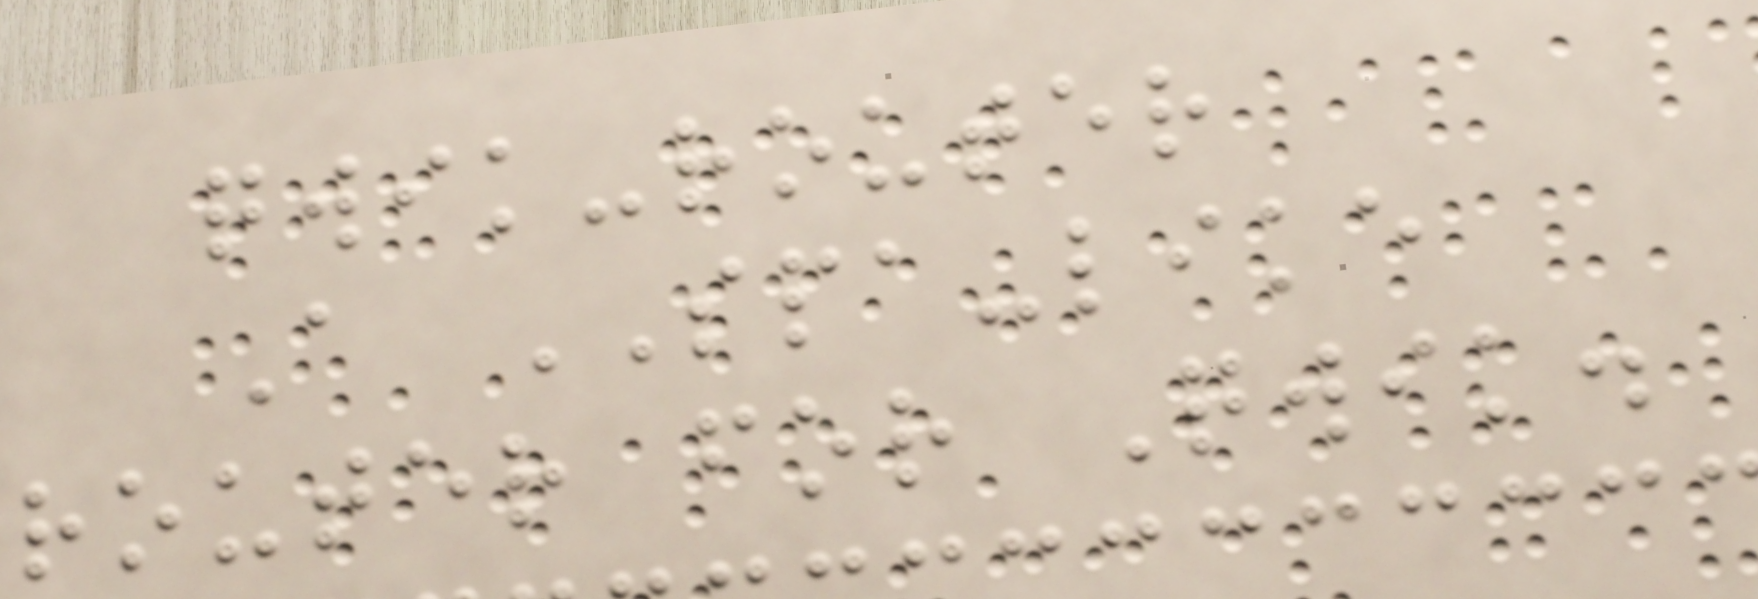qwik-router
A SPA-like
router for Qwik.
